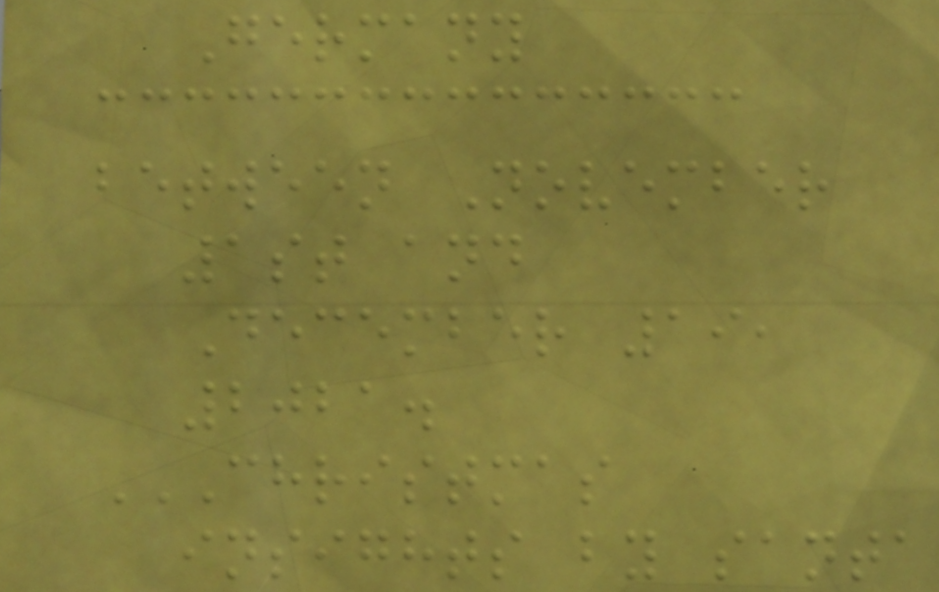Germany
between November
1st and
December 19,
2021.
CHRISTMAS
INSIGHTS BY SANTA
